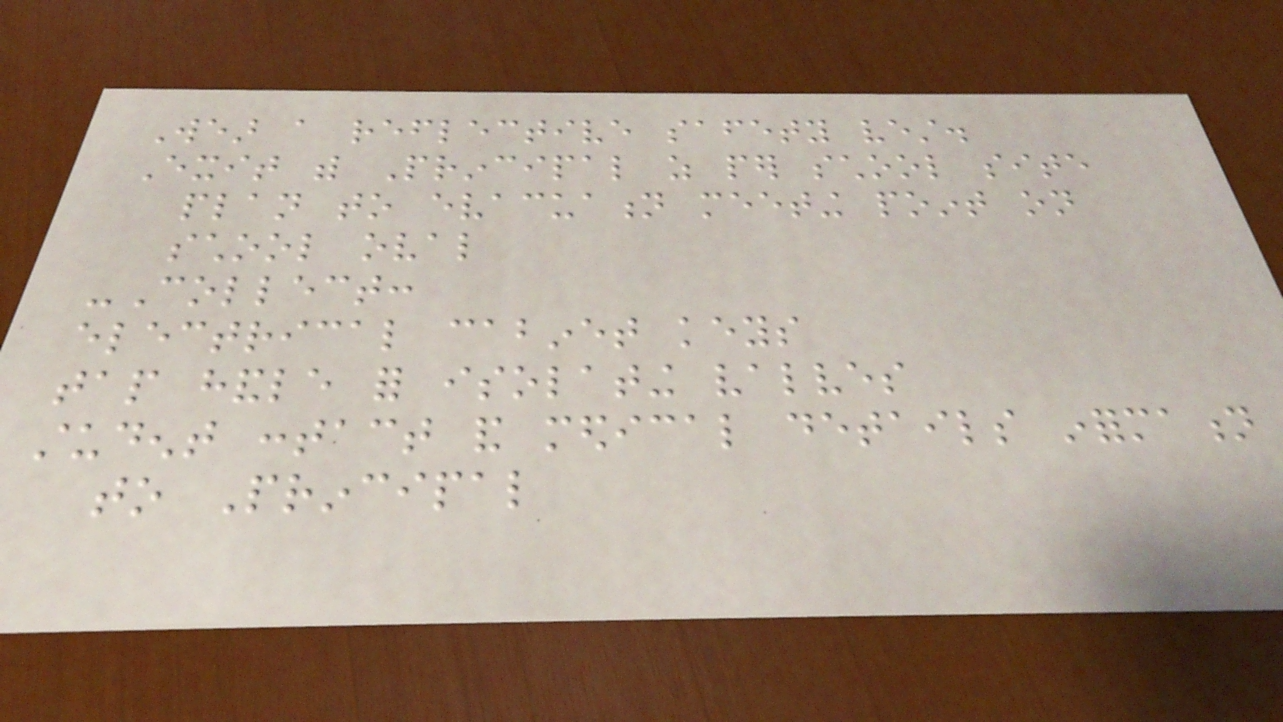Wear a reflective safety vest.
Exit with Principal as per school site
plan to evacuation meeting point on
school oval
-Collect:
electrical cabinet keys
tap handle for isolating valves
student contact and medical details information
to Principal
